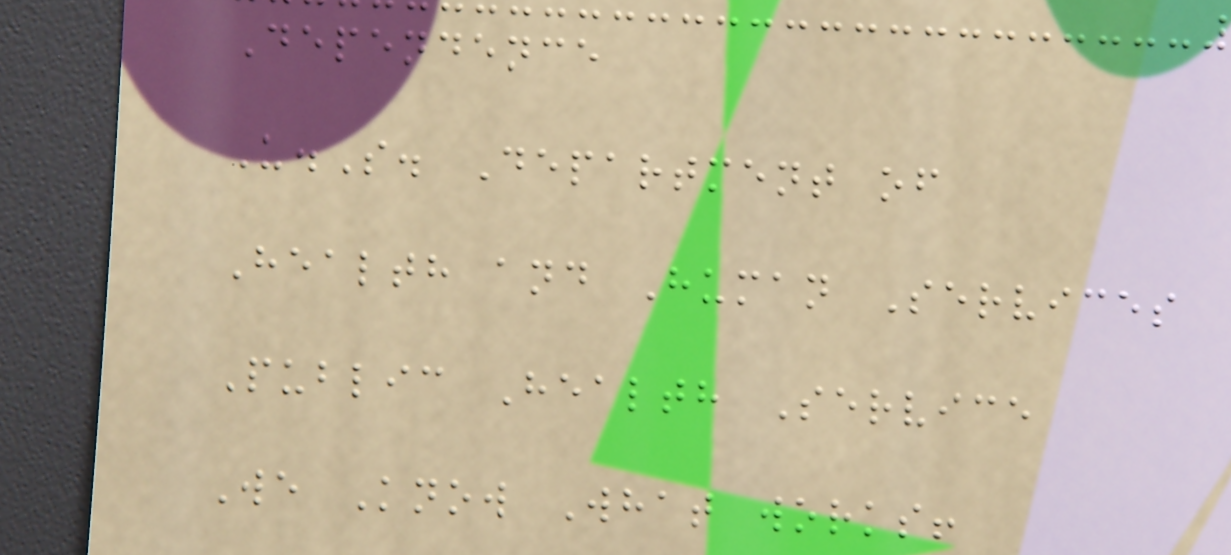Dependence
U.S. Department of
Health and Human Services
Public Health Service
We Know What works!
